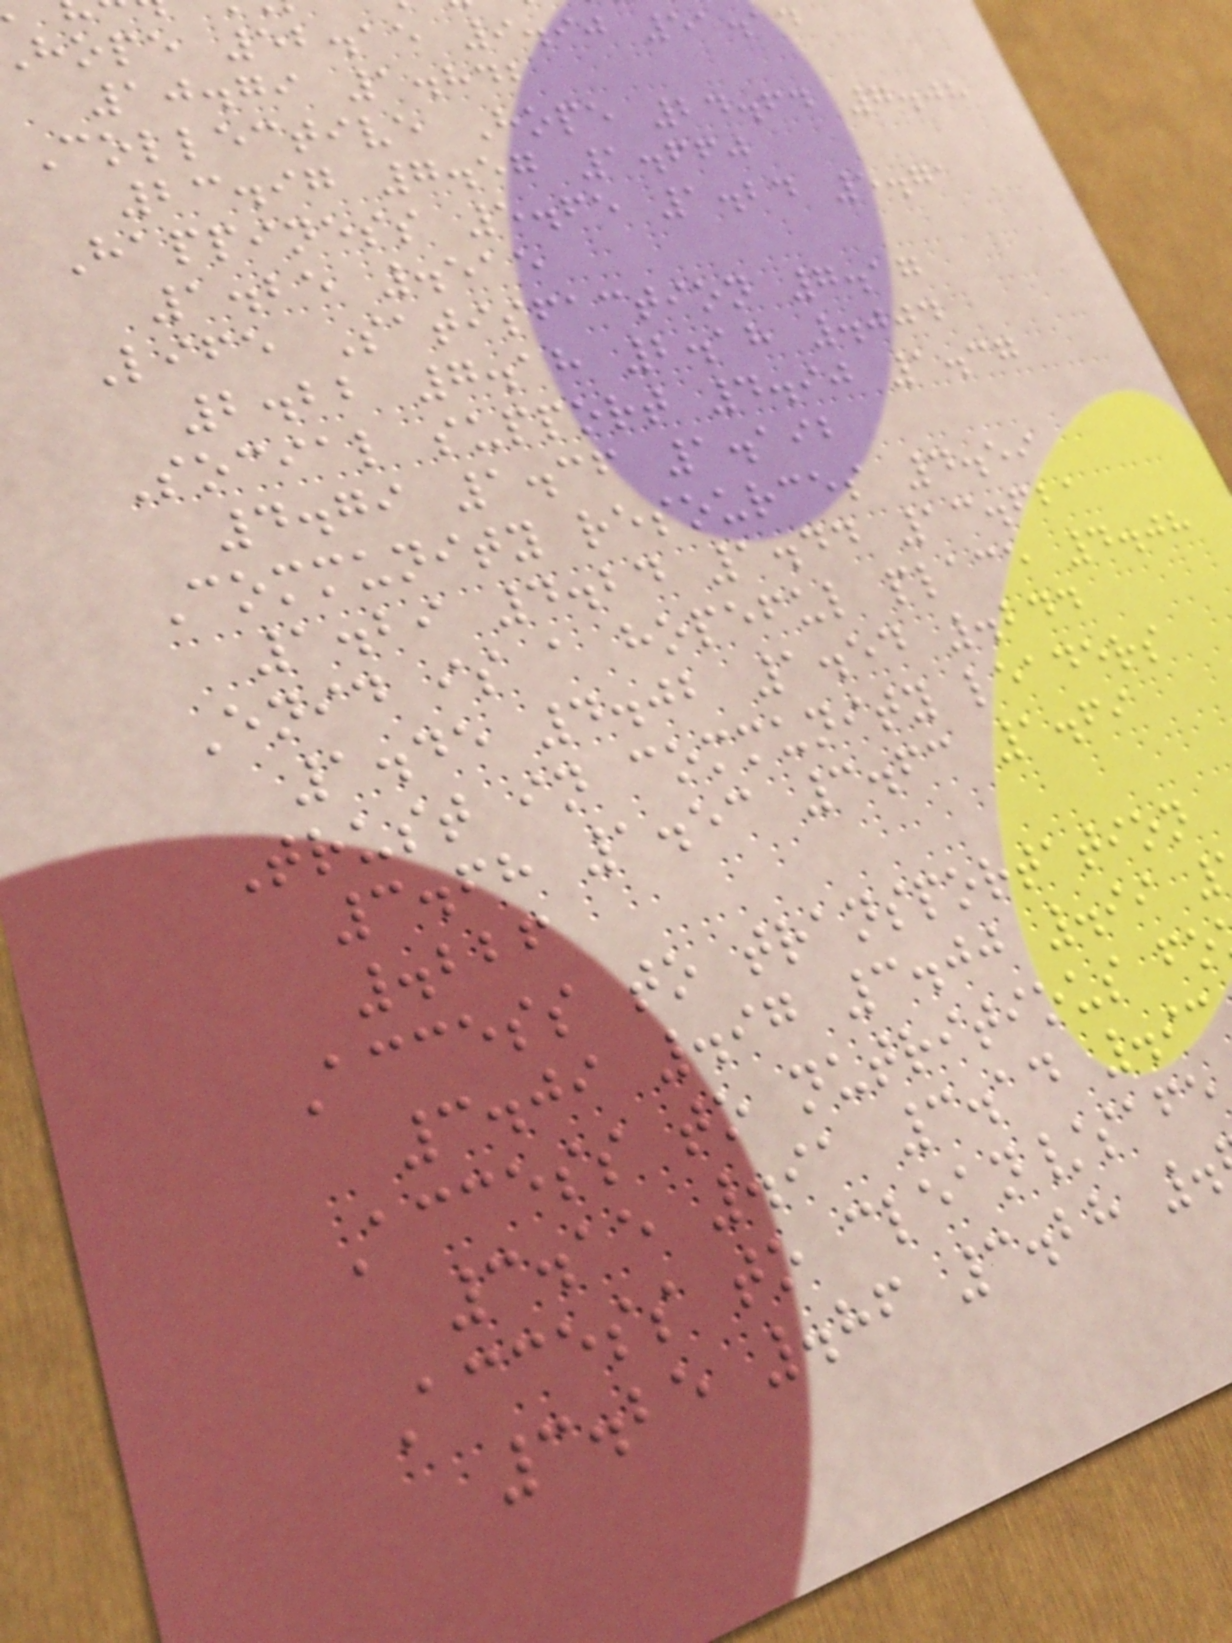hope 52.15 9.90 51.14
10.79 1.842
Collective Hope 24.64 7.08
23.97 7.57 1.660
Happiness 5.65 1.24 5.71
1.25 .515
Life Satisfaction 7.17
2.22 7.18 2.18 .004
Social support 4.90 1.37
4.79 1.36 1.192
Community resources 4.59
1.29 4.24 1.44 13.621
Enid is a hopeful place 4.08
1.45 4.02 1.54 .244
Trust in community leaders
3.68 1.53 3.63 1.69
.226
Access to transportation
3.09 .97 3.00 .99
Access to nutritious fo
3.15 .91 3.14 .93
Access to clean/safe
3.25 .86 3.28
